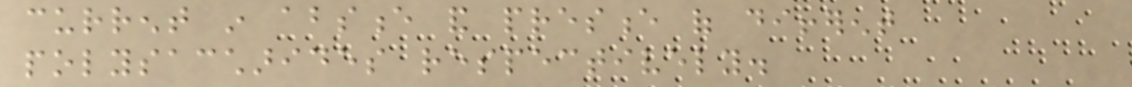current in absence and presence of different
polysaccharides respectively.
